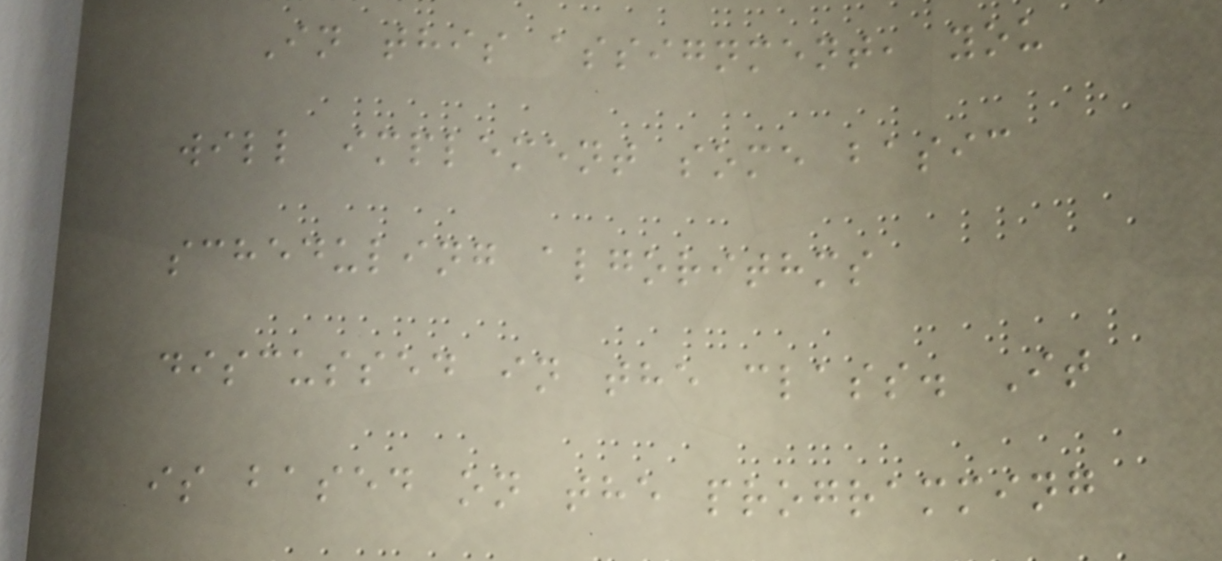In this assignment, you
will implement some basic
scheduling algorithms
discussed in the class. It
is based on the programming
